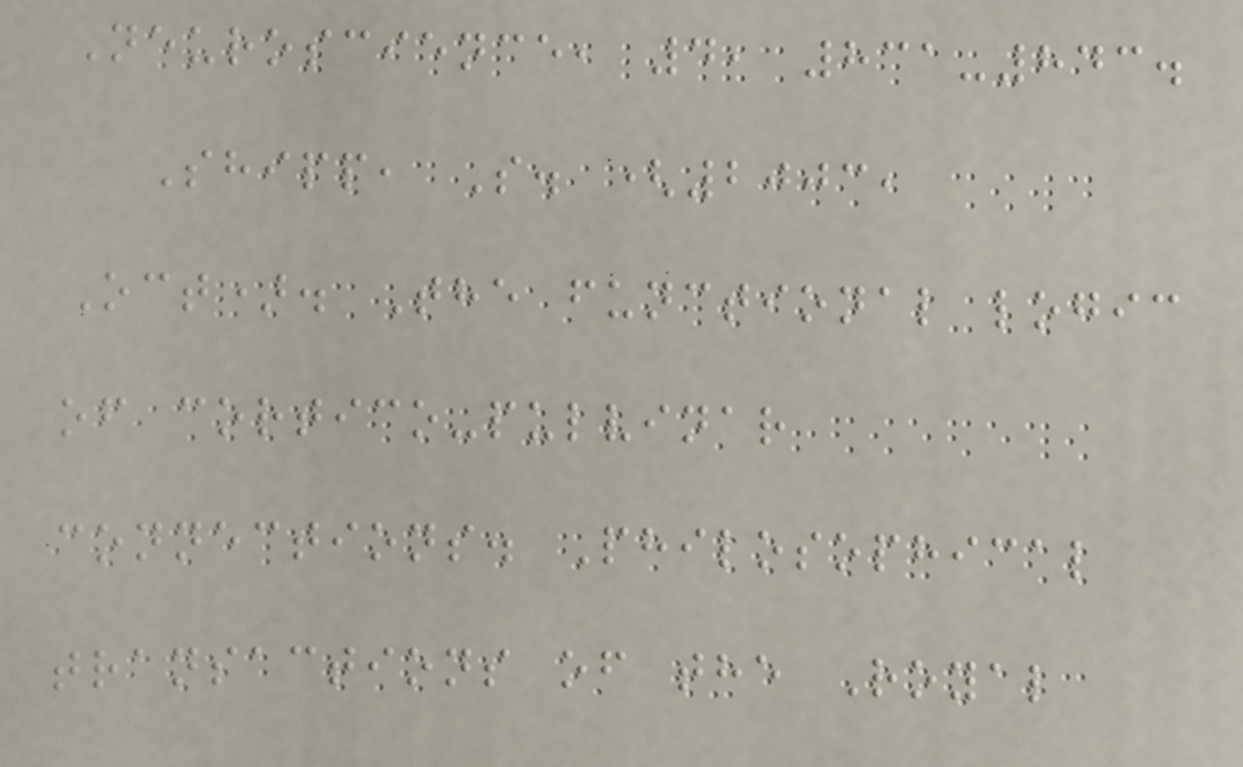Neuroscience, 4, 831-843.
Shipp, S. (2003,
Oct). The functional logic
of cortico-pulvinar
connections. Philosophical
transactions of the Royal
